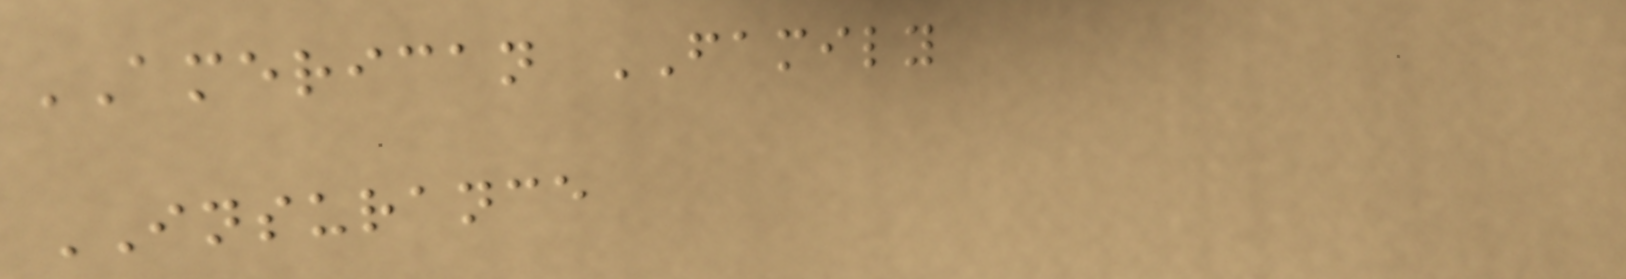AMERICAN FAMILY
INSURANCE
